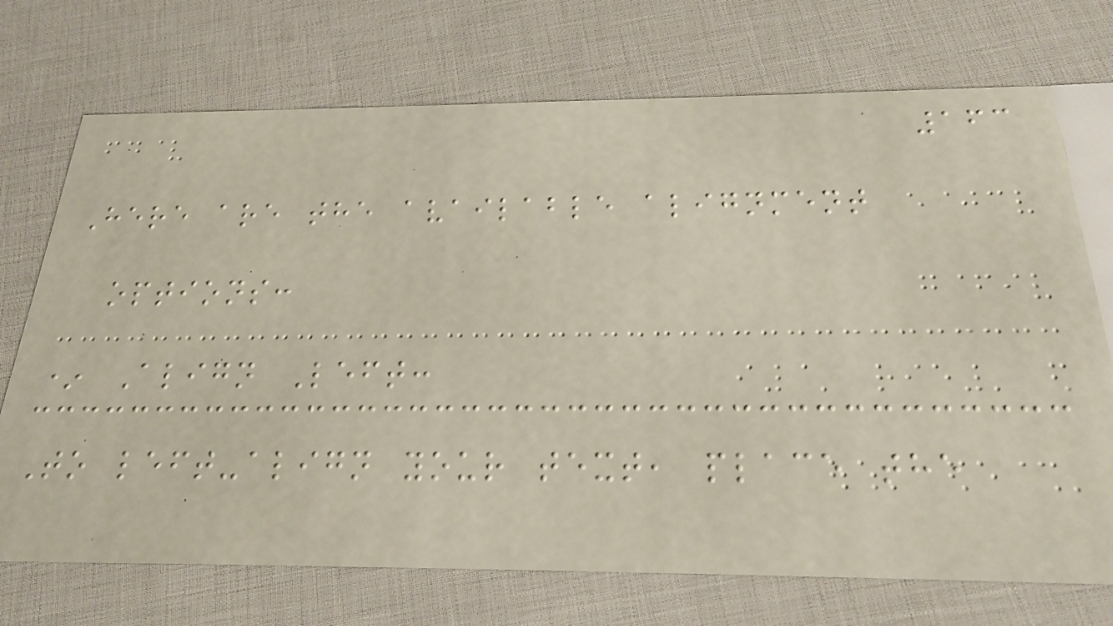163
Here are the available alignment
options:
* Align Left:
To left-align your text, place the
